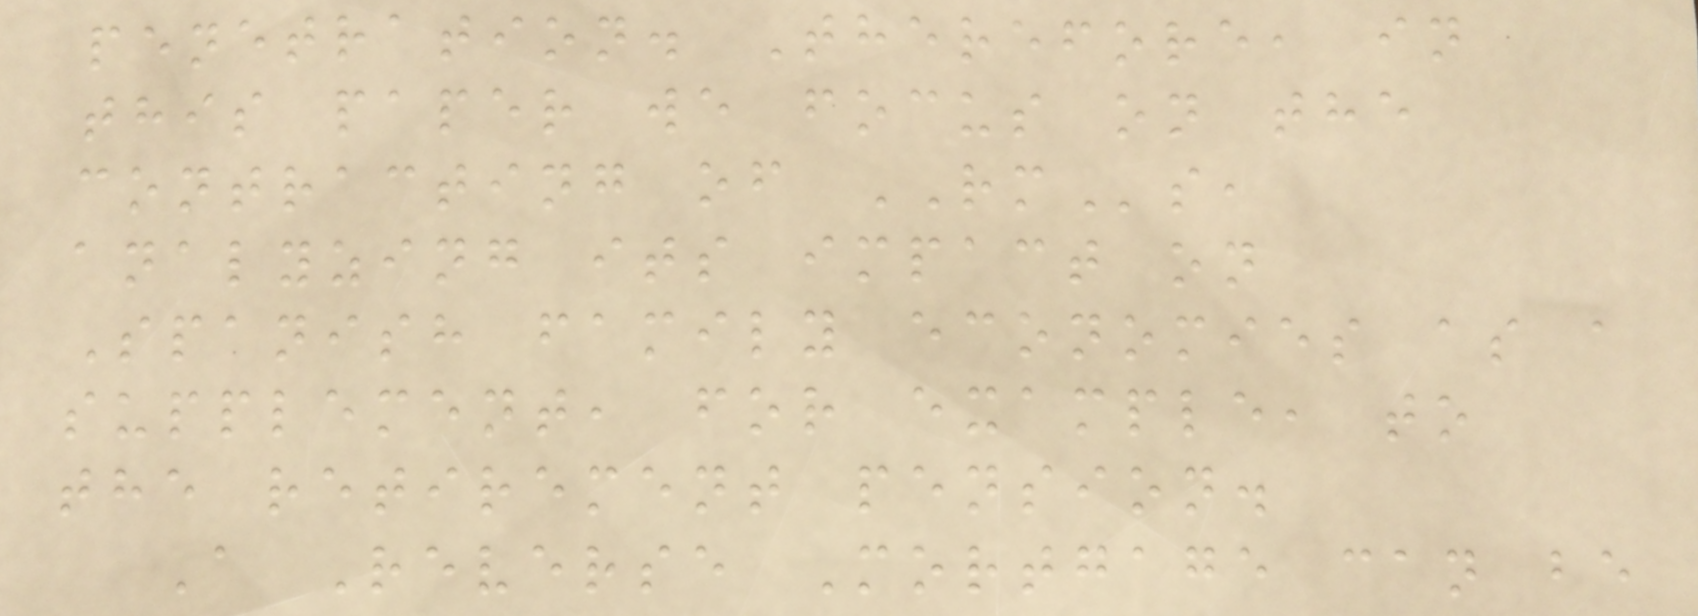penetration. Therefore, in
this paper we focus on the
contracting of RMs,
analyzing its impact on
Spanish family economies as a
supplement, for example, to
the retirement pension.
A Reverse Mortgage can be
